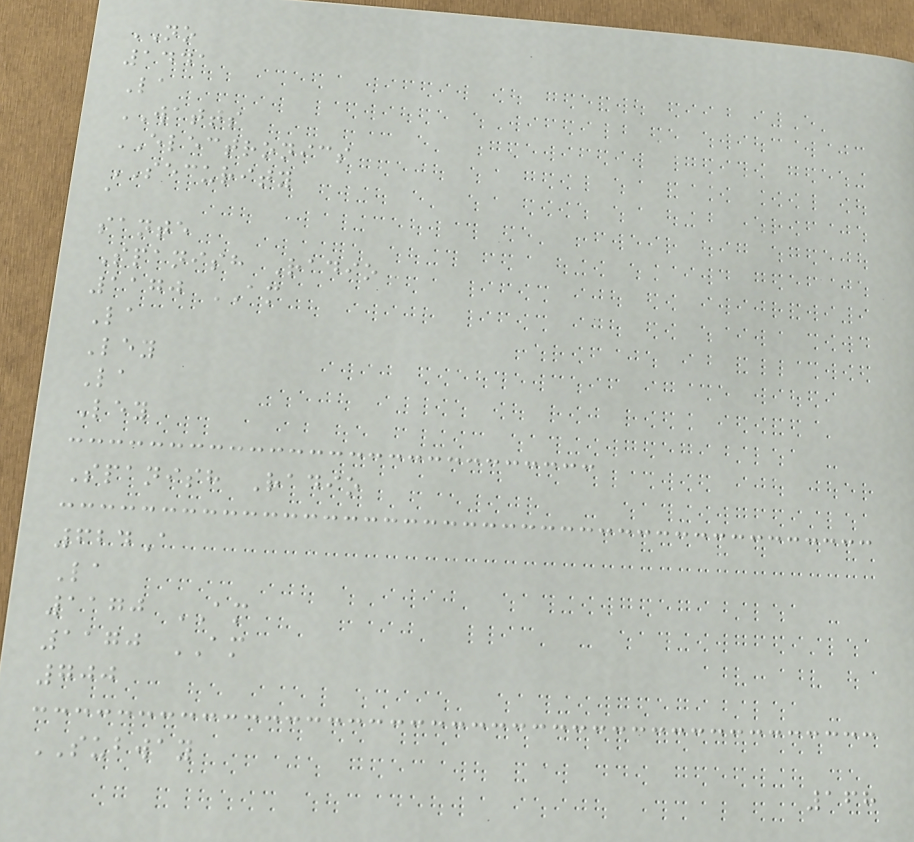NO
1441
La
WATTS
ELECTRONICS
SECURITY
a
sante
Spanish Radio
1170 AM
La
Ley
La
Ley
Spanish Radio
624A
La
1170 AM
1170 AM
700
SUBWAY
168
